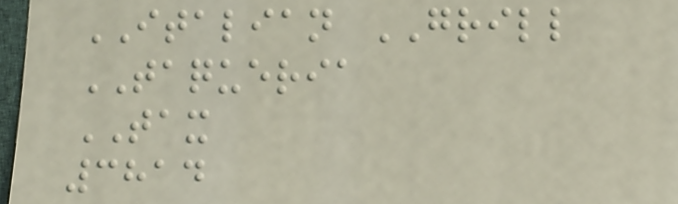ITALIAN GRILL
TAQUERIA
TAX
3814
